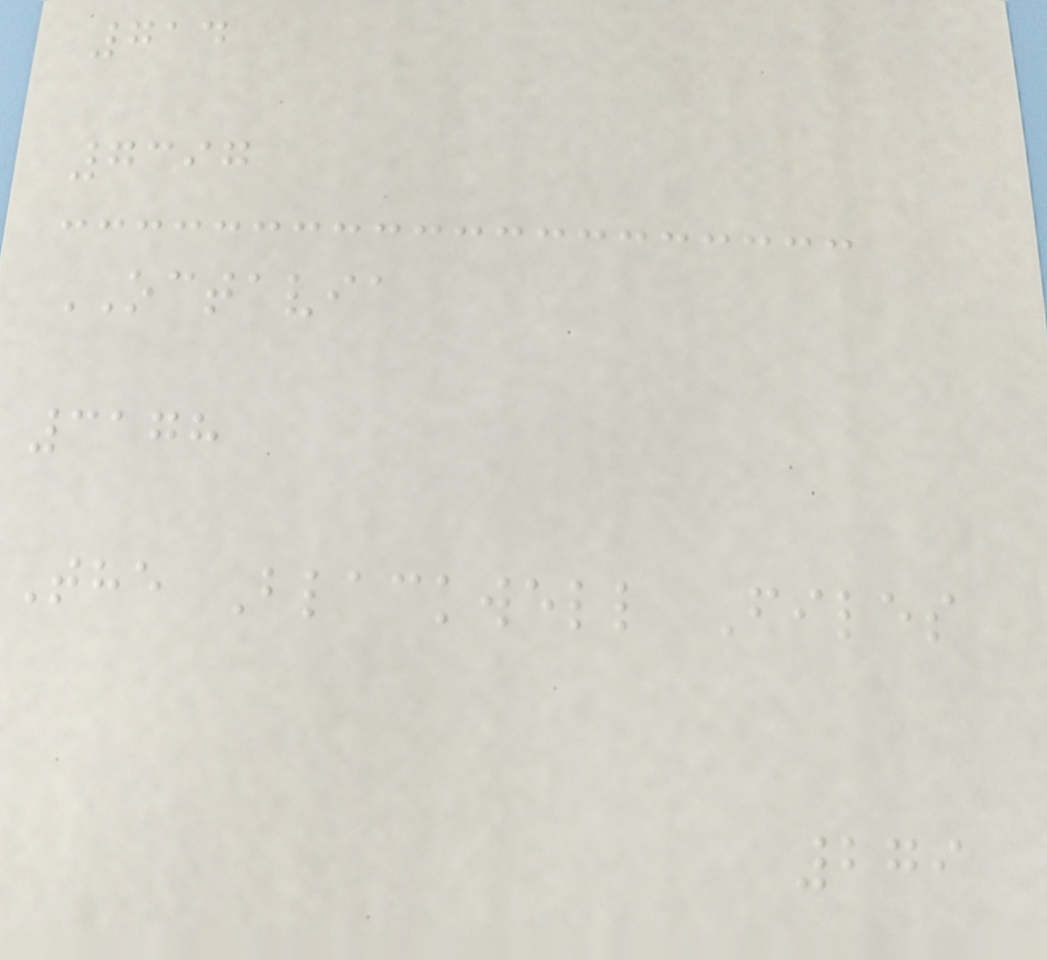714
7397
OCTAVIA
3178
The Blackwell Files
279
